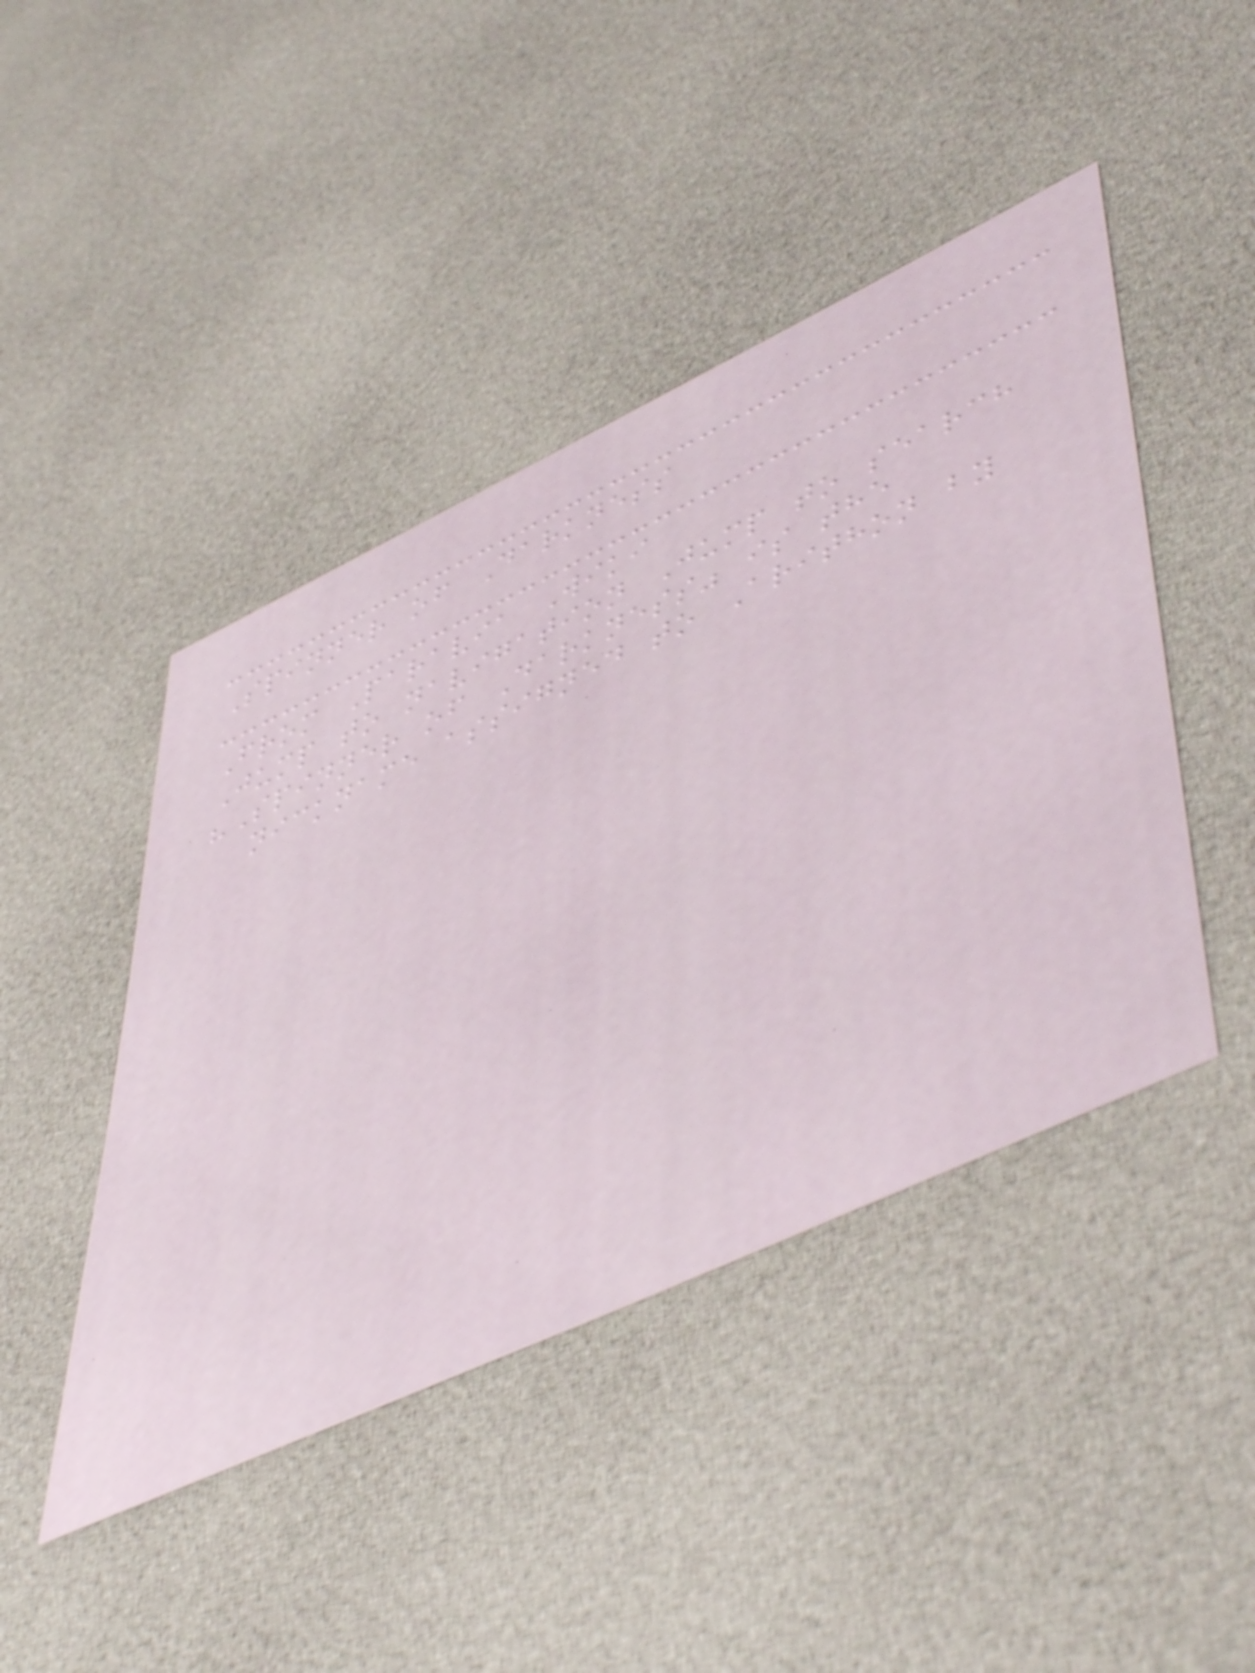Spinner of Darkness
From Paravia Wiki
Jump to navigation Jump to search
"Spinner of Darkness" is the
nickname assigned to Arithon by
